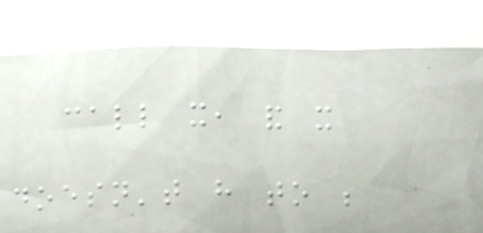call it, and it
doesn't have to be
